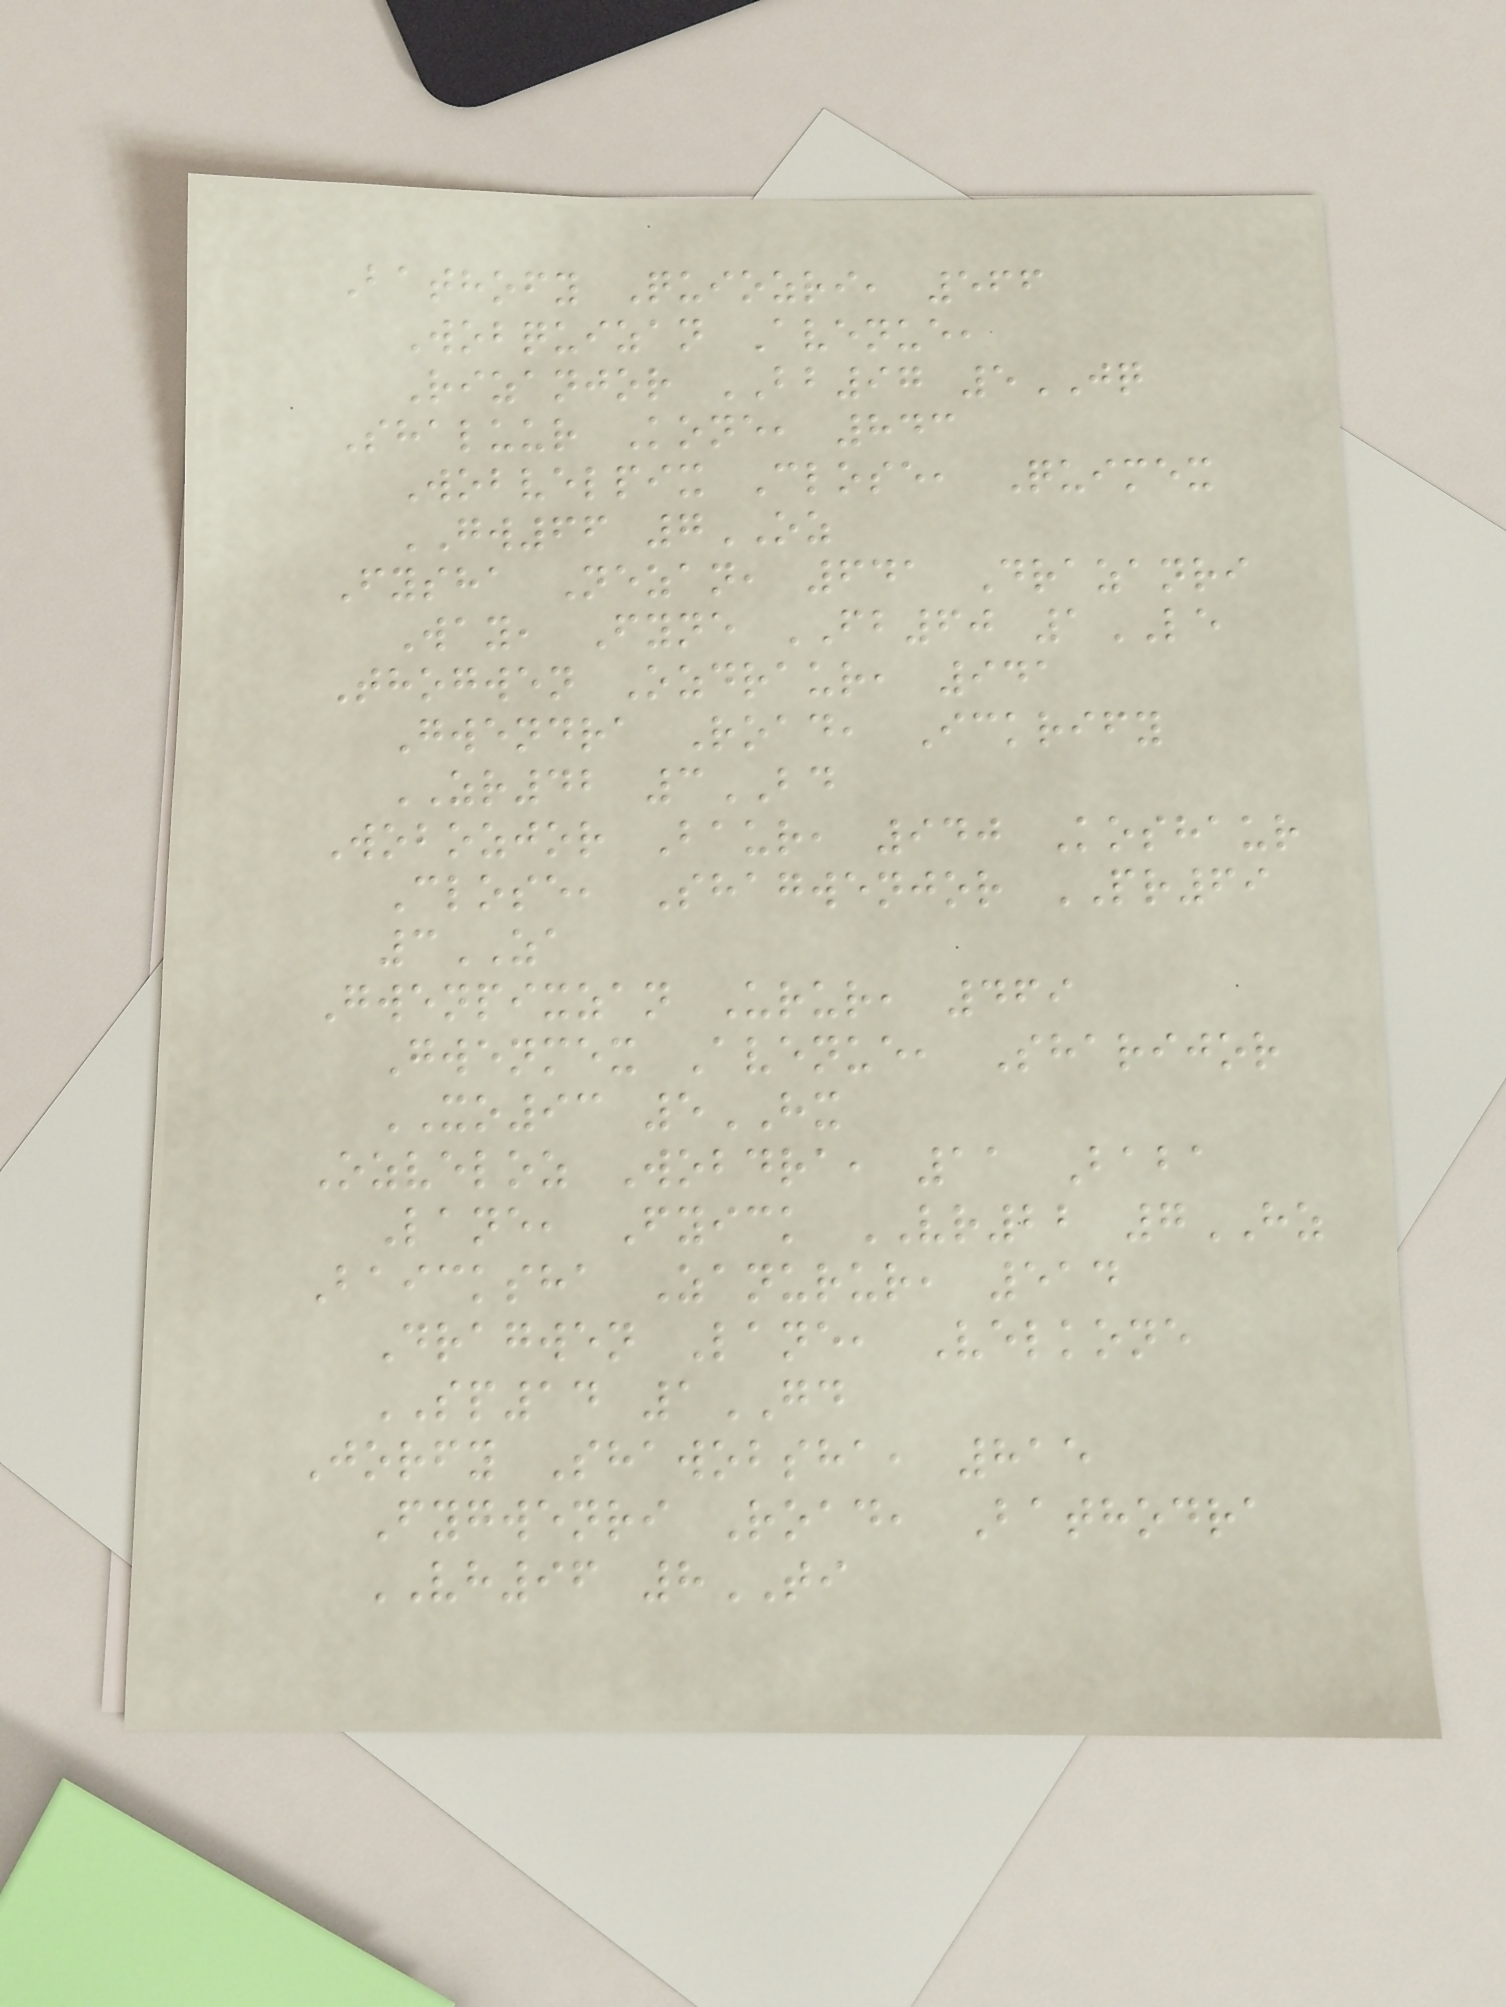Bathofy Quiozri, 566
Wobquizan Avenue,
Rizanjor BB97 5JQ
Shaluur Kone, 843
Wobvelpix Close, Quimex
GW66 7OZ
Fysha Nezan, 641 Drazanri
Way, Fyne FB60 1LE
Thogwen Ozdraur, 941
Gwendra Road, Ickrify
ZR42 3BD
Wobozjor Baur, 940 Koshaur
Close, Shagwenjor PR69
3ZA
Gwenpixzan Urur, 469
Gwenmex Avenue, Sharijor
XO93 5HX
Ozveloz Wobdra, 11 Baba
Lane, Fyick VR22 7HZ
Baicksha Zanurur, 514
Dragwen Lane, Velkone
SP14 1GD
Jorfy Shawobsha, 815
Fygwenri Road, Bathodra
VH96 8TI
